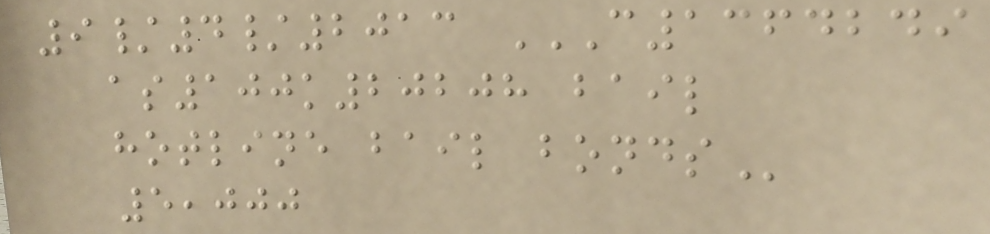9/4/2013 C1364249
AS100K20208 BAIL
HOTLINE BAIL BONDS
5,000
